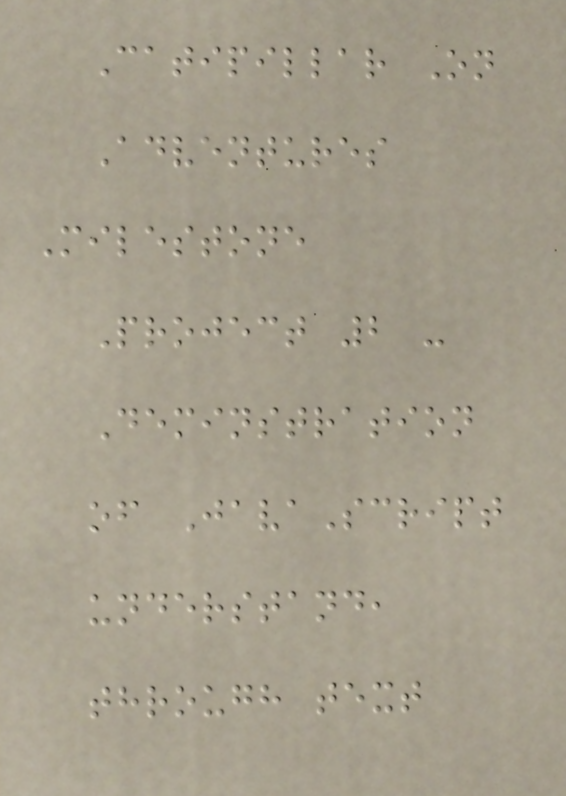Catipillar On
Adventures
Milestone
Project 2 -
Deminstration
of JavaScript
understand,
through text
